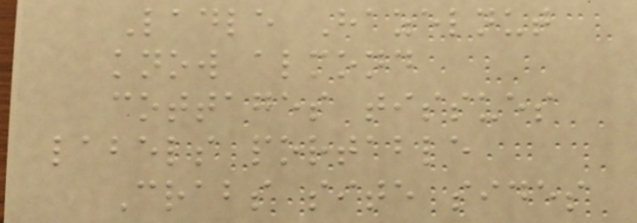Ladle Hazelnut
know almond
cottages tissues
labels portable
Crabs site sides
